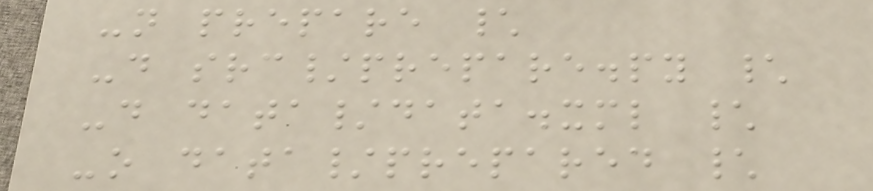-n prepare \
-d src/prepare.py \
-d data/data.xml \
-o data/prepared \
